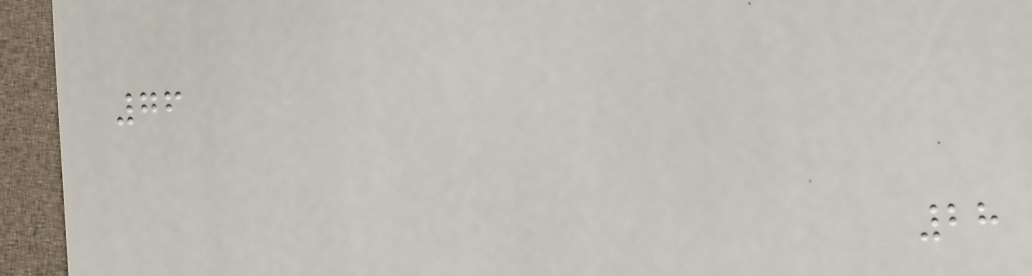76
28
